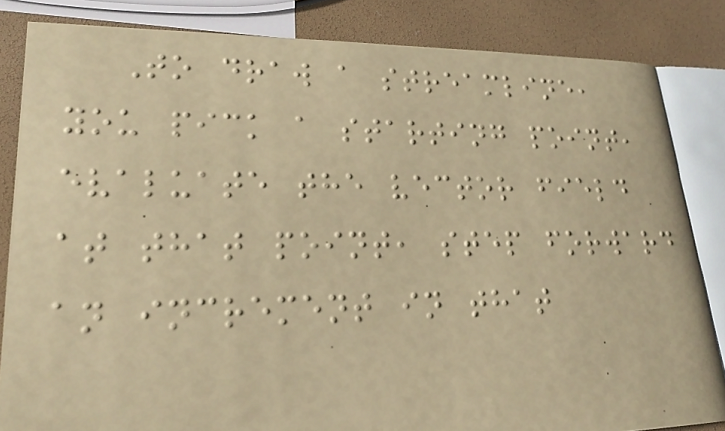To draw a streamline,
you pick a starting point,
evaluate the vector field
at that point, step forward
an increment in that
